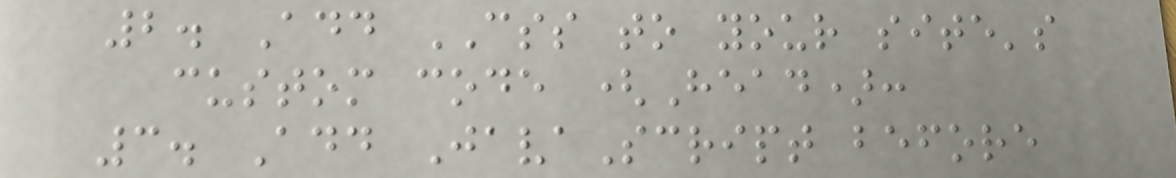2. Add CSS to your site's
custom code (Head):
3. Add JavaScript before
